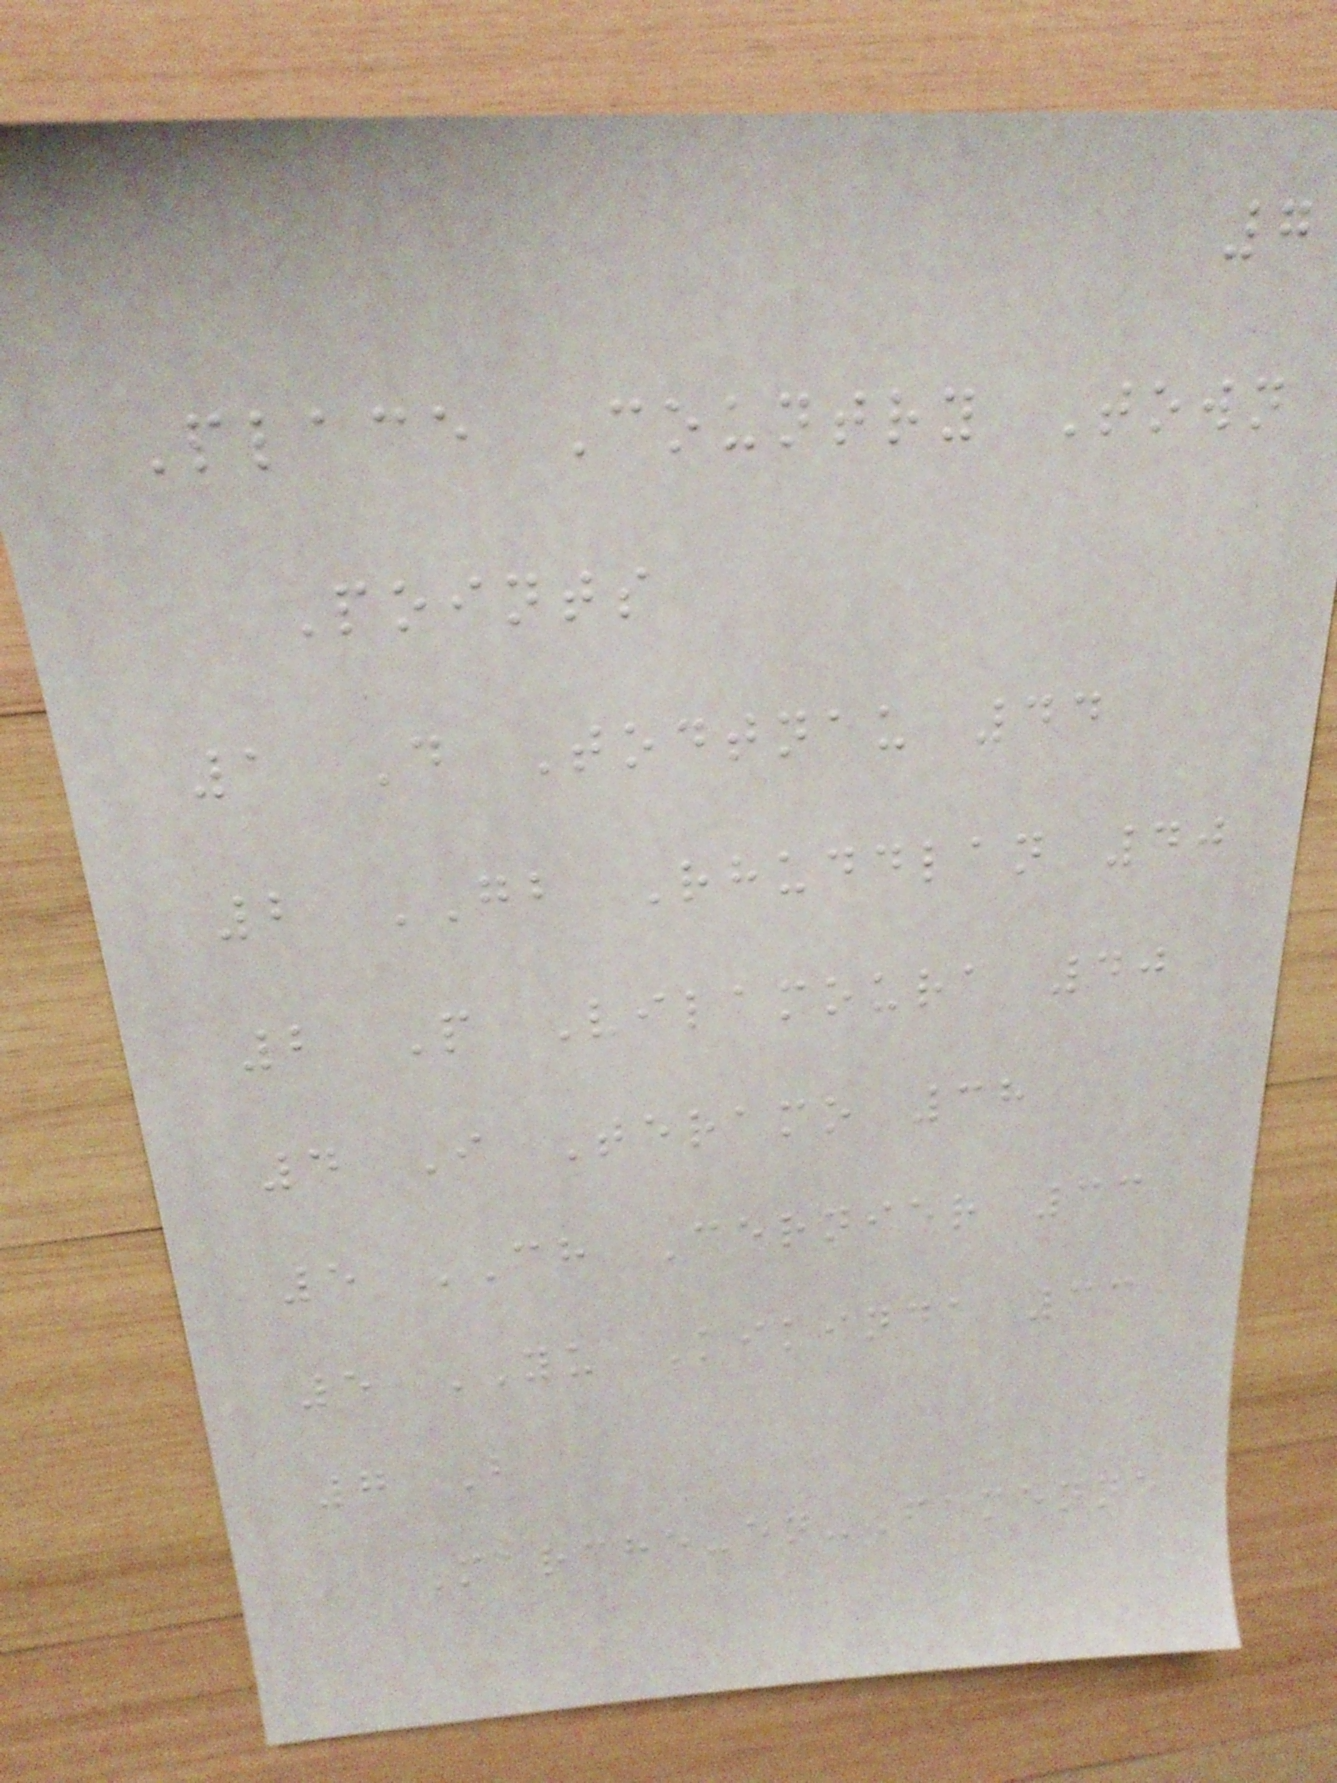7
Place Country Town
Points
1 D Todtnau 44
2 GB Rhuddlan 40
2 P Vilamoura 40
4 I Teramo 38
5 CH Cernier 33
5 YU Kikinda 33
7 B
Marche-en-Famenne
